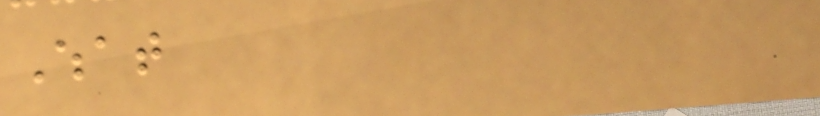What
